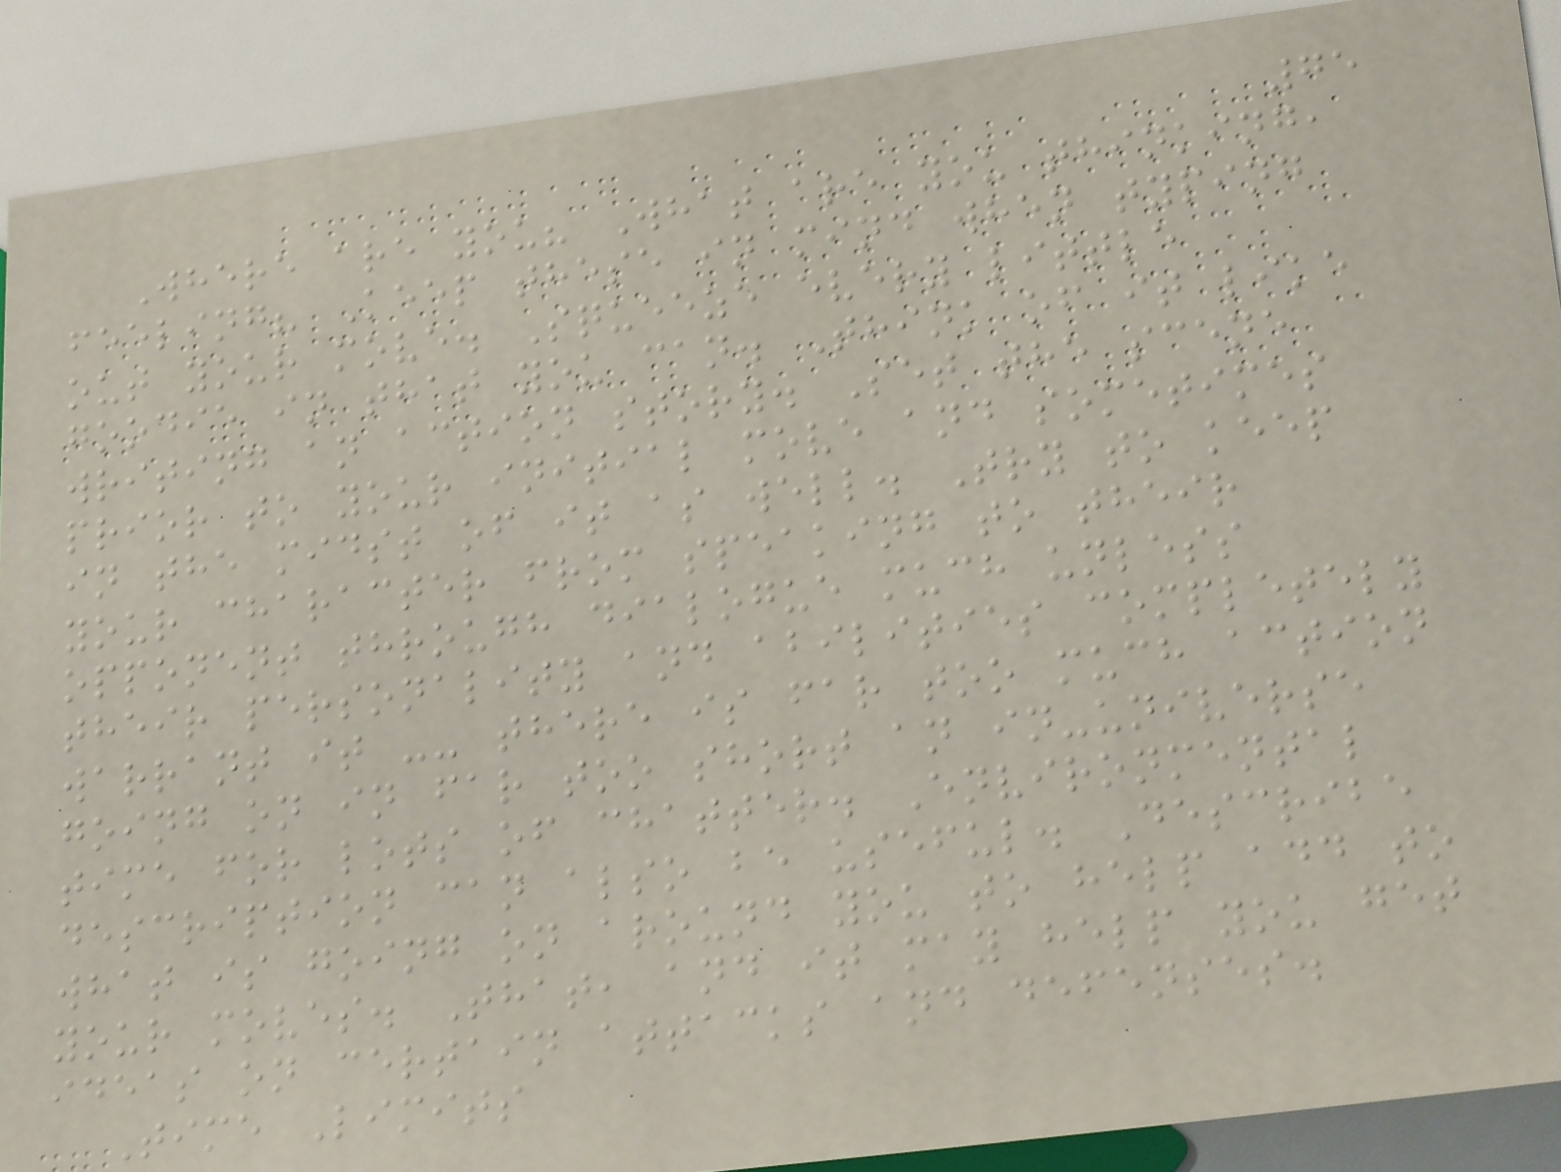75
Where are you? What are you thinking,
feeling? Keep these in mind when typing
out your move. Squeeze every little
goodie in that you can. Think of it like
writing an action story. Set the scene
prior to your initial move and sometimes
in the midst of it as well. Try to keep
your character from speaking to their
opponent through dialogue much unless
their personality and abilities completely
warrant it -- there is far too much action
going on in far too short an in-universe
time for lots of chatter. Environmental
description can also be useful. Describe
what is going on around you to help add to
your moves. That, and it may help you get
ideas on certain attacks and defenses.
Time Limits
